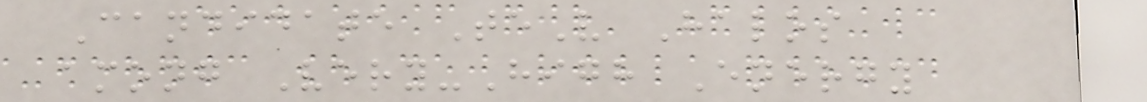Candidate TeV Halos
among Very-High Energy
